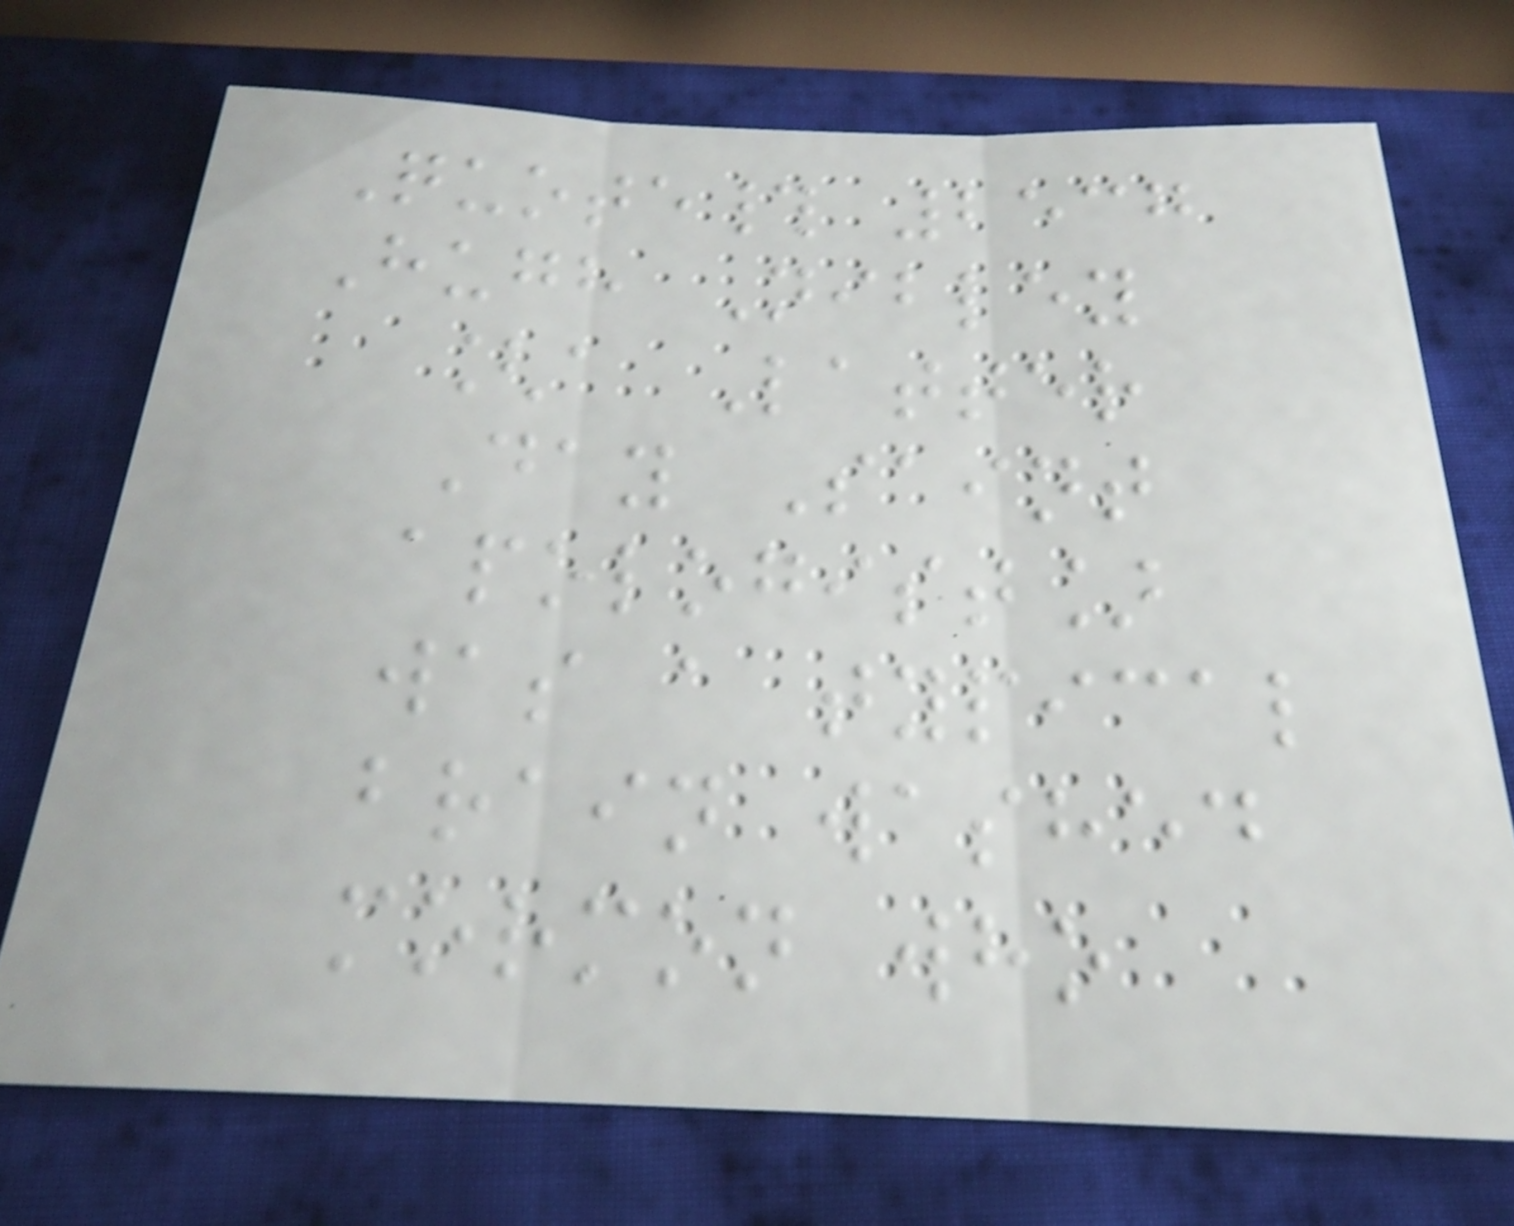Quote# 2537
Hugh Nibley
[a Latter
Day Saint
apologist]
was a typical
brain washed
mormon who
